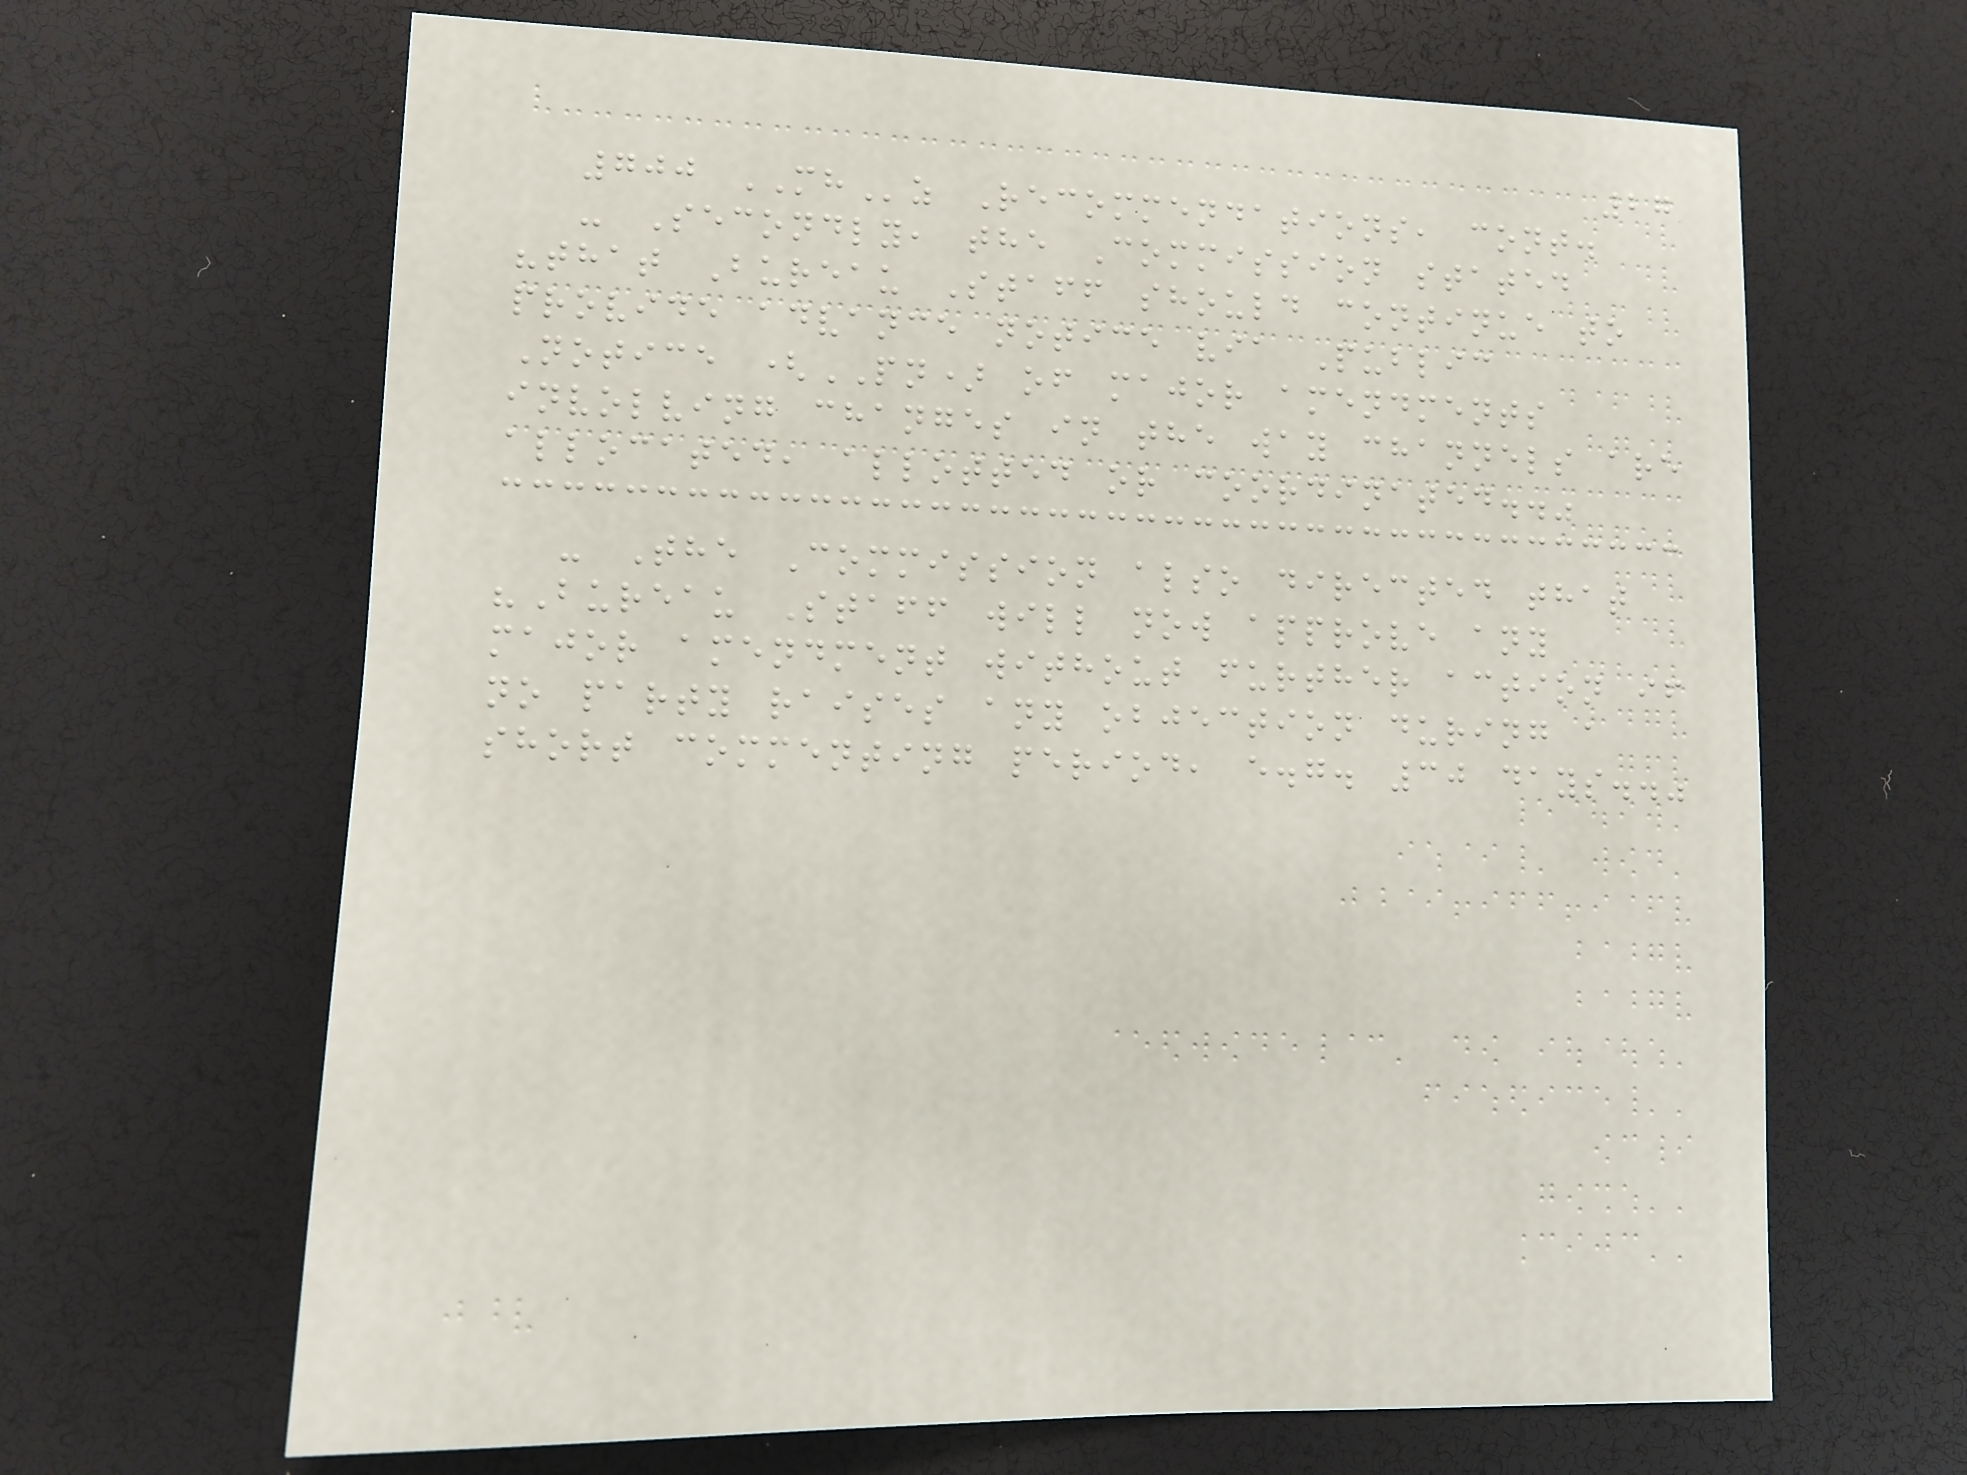27
700 MHz Recommendations, cont.
- Secondly, the Commission stated
"that Bureau Staff should continue to
provide advance notice via Public
Notice (PN) of major amendments
involving changes in the way channels are
allocated, allotted or coordinated.."
- The Commission also directed that
"Bureau Staff will now approve any
major amendment without further action if
no party raises any objection during a
short commenting period, e.g. 30 days.."
